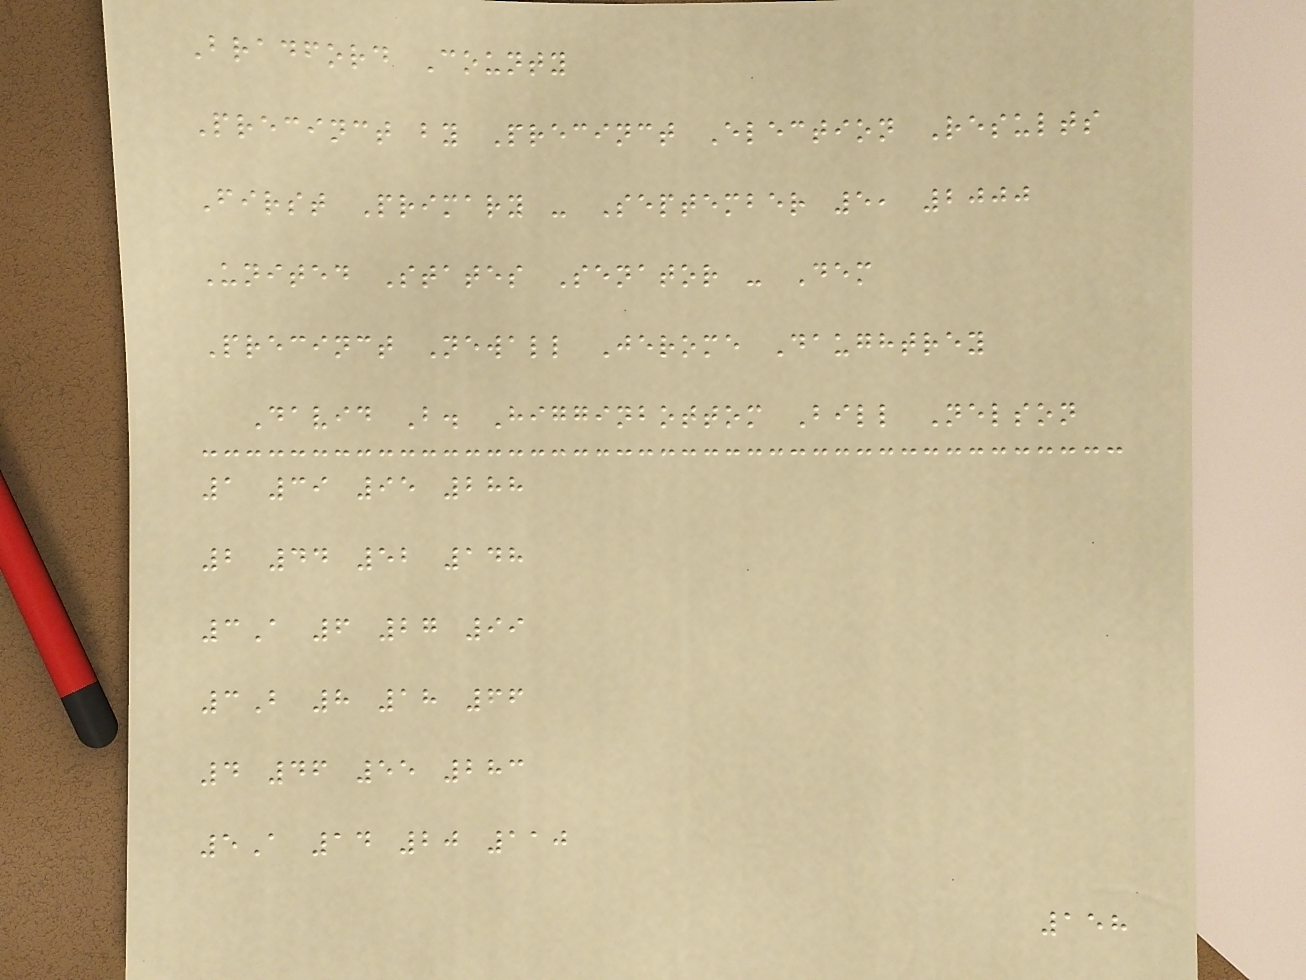Bradford County
Precinct by Precinct Election Results
First Primary - September 5, 2000
United States Senator - Dem
Precinct Newall Jerome Daughtrey
David B. Higginbottom Bill Nelson
1 39 95 288
2 44 52 148
3A 6 27 99
3B 8 18 66
4 46 55 283
5A 14 20 110
158
